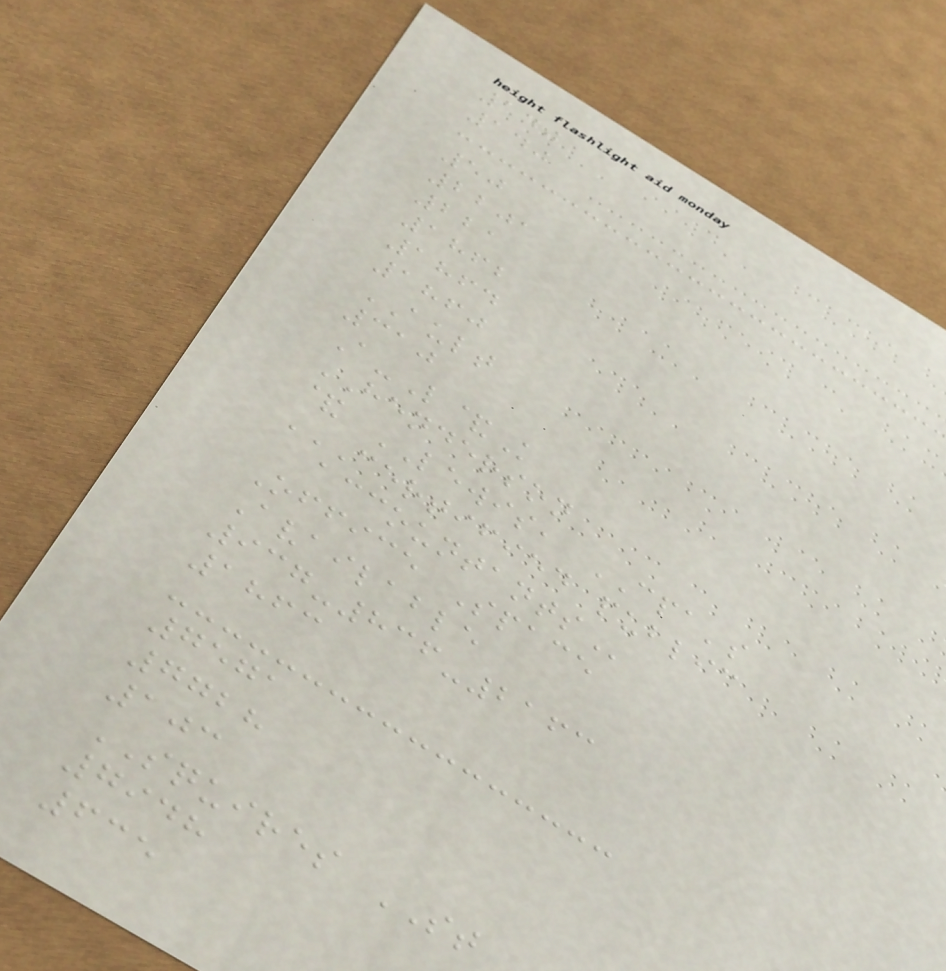140
140
50
2201
221
1862
1864
1860
AULT
310
A-L&K
HENDERSON
& LEWIS, CPA's
CERTIFIED PUBLIC
ACCOUNTANTS
Office Space
Available
937-836-2163
1863
7571
7728
103
SQUIRES ST
7948
635
